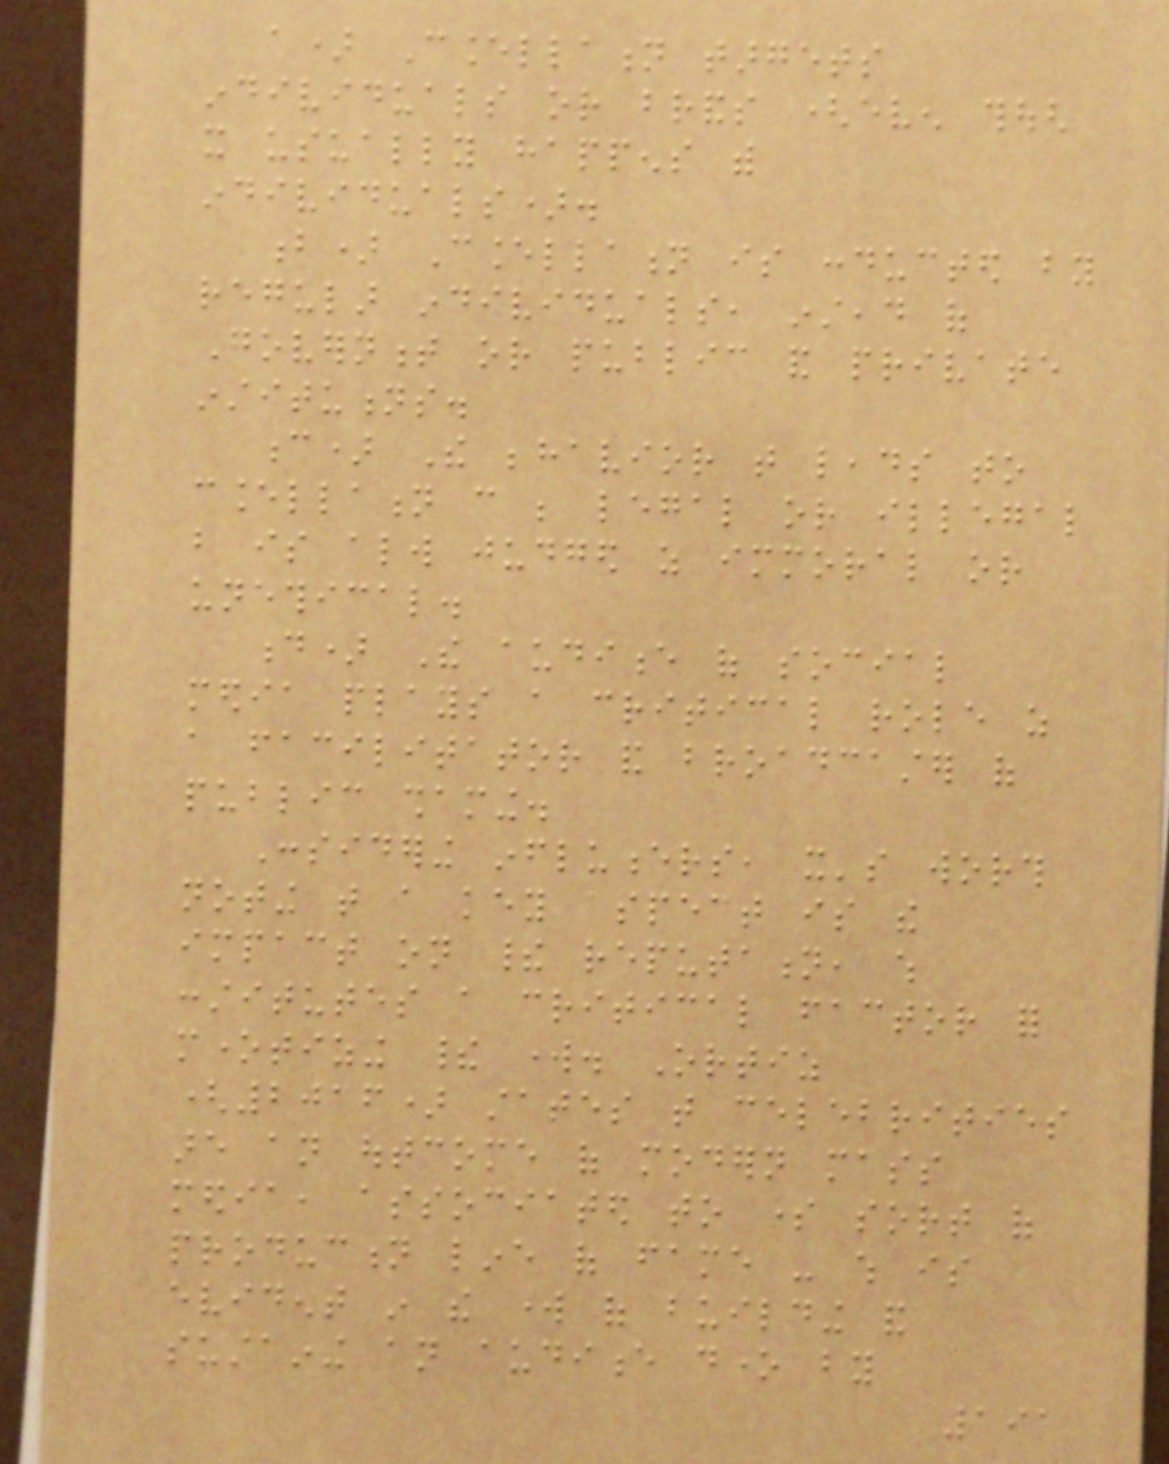a) Cancellation targets
individuals or brands (even though
it usually happens with
individuals).
b) Cancellation is conducted by
regular individuals, instead of
Government or public and private
institutions.
c) The behavior that leads to
cancellation can be legal or illegal
but is always judged as immoral or
unethical.
d) The audience of social
media plays a critical role as
a facilitator and broadcaster of
public shaming.
Considering influencers, it's worth
noting that a key aspect is the
impact on their reputation, which
constitutes a critical factor for
monetizing their work. Ortiz
(2016) states that celebrities
are an outcome of modern mass
media, associated to some sort of
production line of fame - which is
evident in the work of building and
sustaining an audience done by
191
